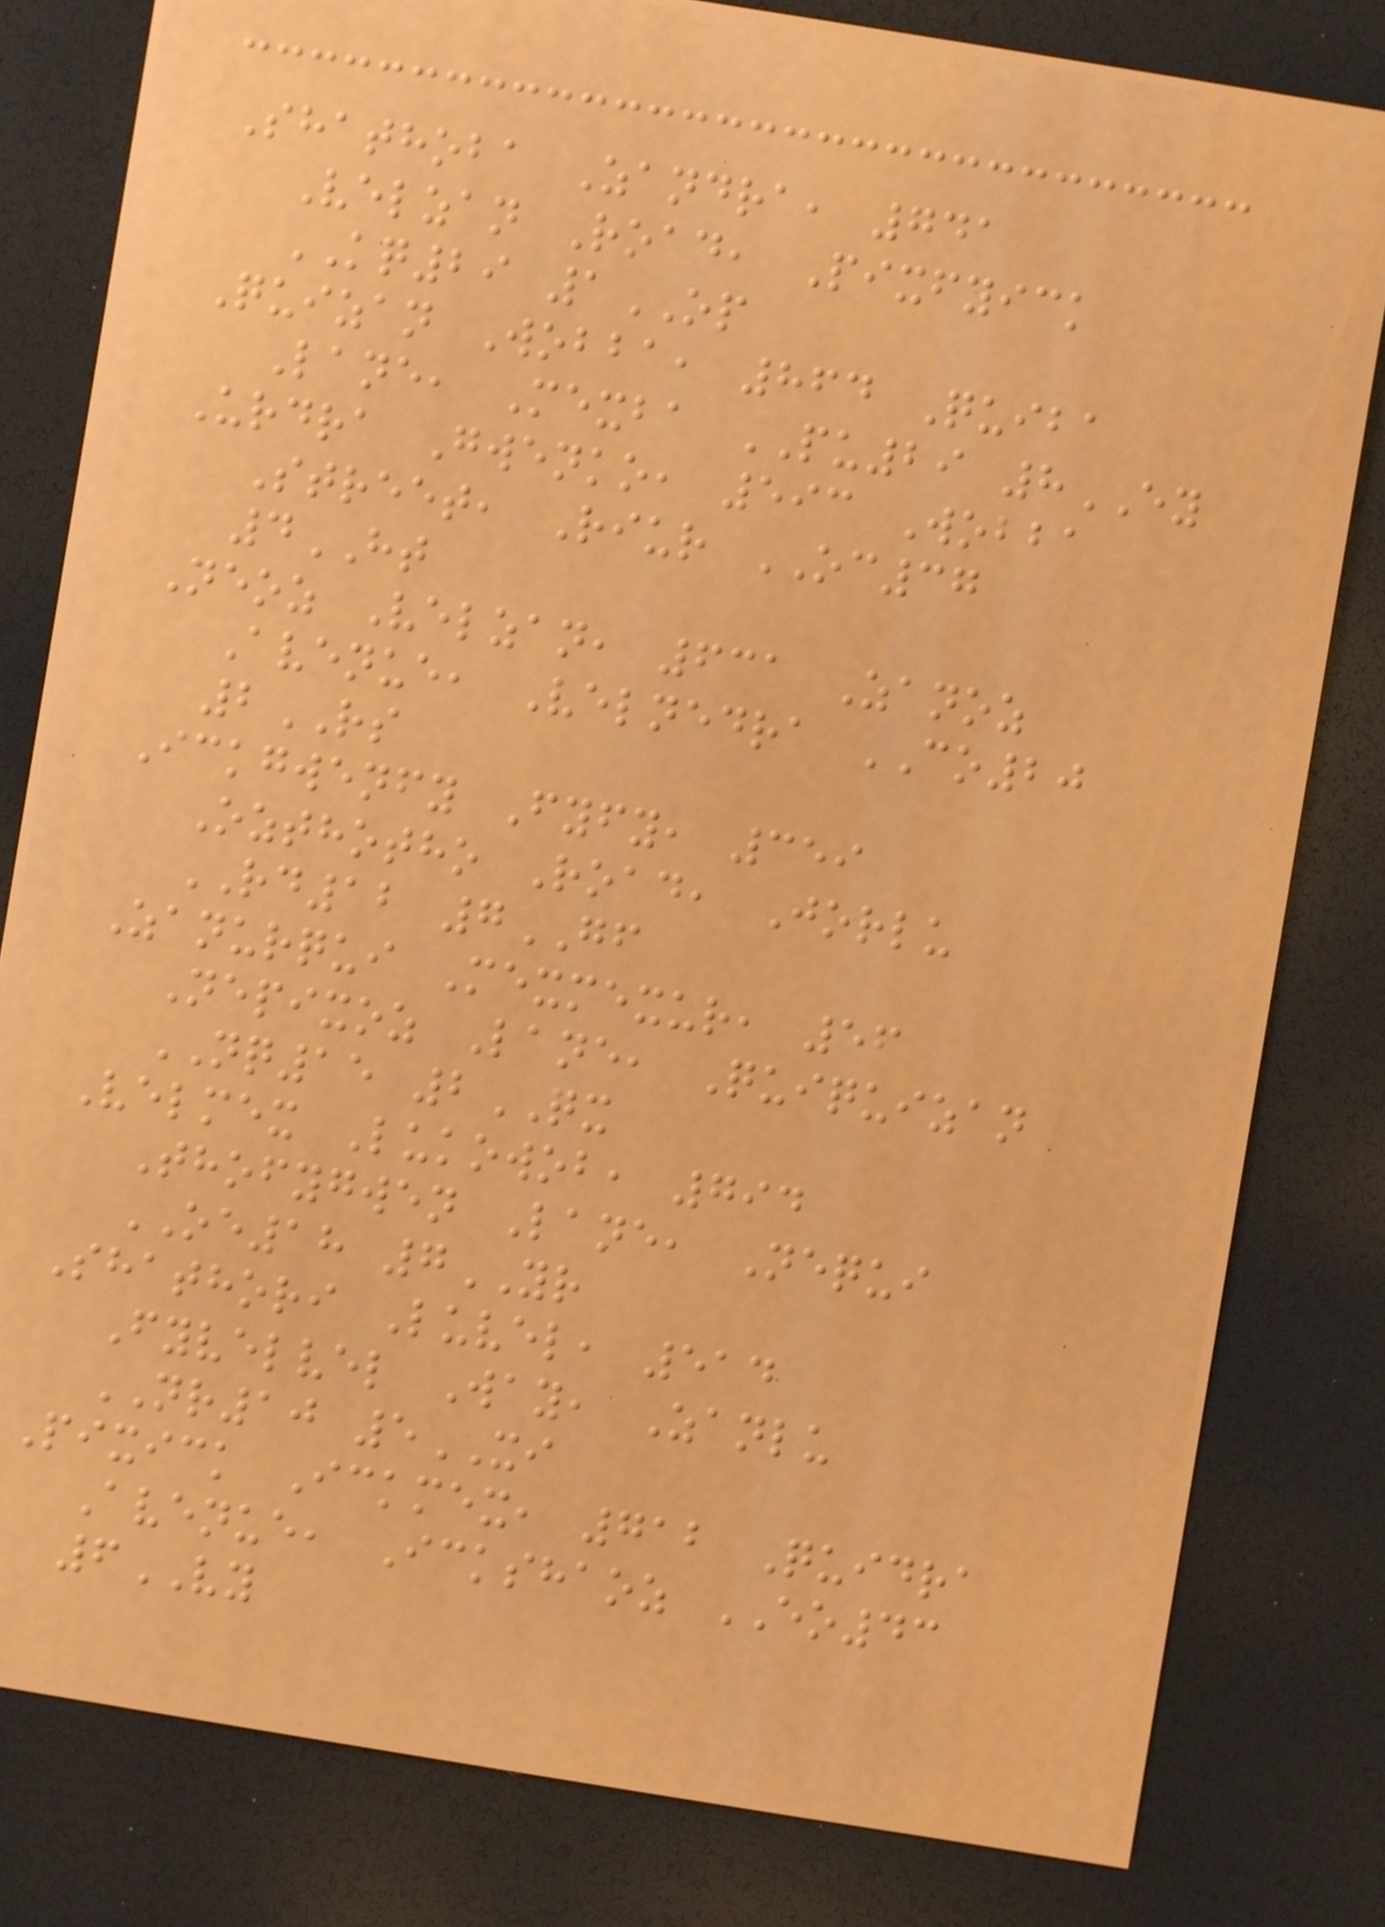Shathoba Zandra, 741
Velzan Road, Pixfyick
KQ29 1OP
Quizan Wobba, 864 Quiba
Lane, Mexba PU29 8EY
Urdra Gwenko, 593 Wobba
Street, Riur OC37
4HT
Neoz Velzan, 631 Zanoz
Avenue, Velnedra CO20
2RS
Ickgwenfy Fyfy, 359
Ozthotho Road, Jorlu
RD12 7GF
Zanurqui Mexmexur, 56
Nepixoz Lane, Quiquizan
NQ15 2QX
Velmex Lukowob, 794
Thofygwen Lane, Nequi
OE18 7YR
Shathori Luvel, 514
Fyvelvel Way, Zanlu
NR10 5XI
Pixick Ickmex, 712 Quidra
Avenue, Ickshaoz EO43
6VY
